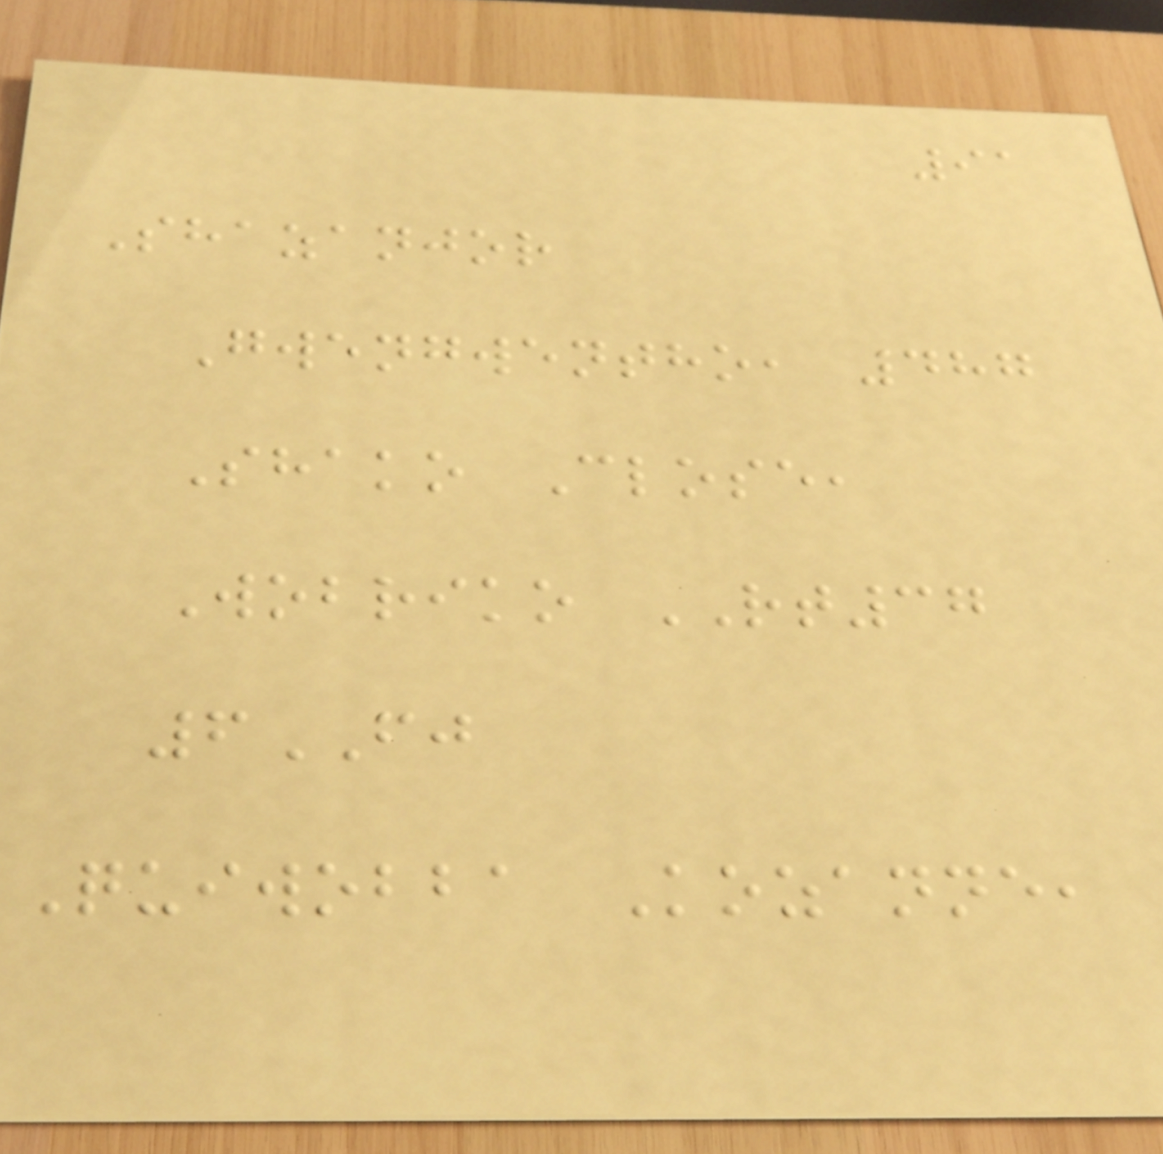91
Shazanjor
Gwengwentho, 487
Shako Close,
Wobriko RT37
6FJ
Quiwobba Kozanne,
